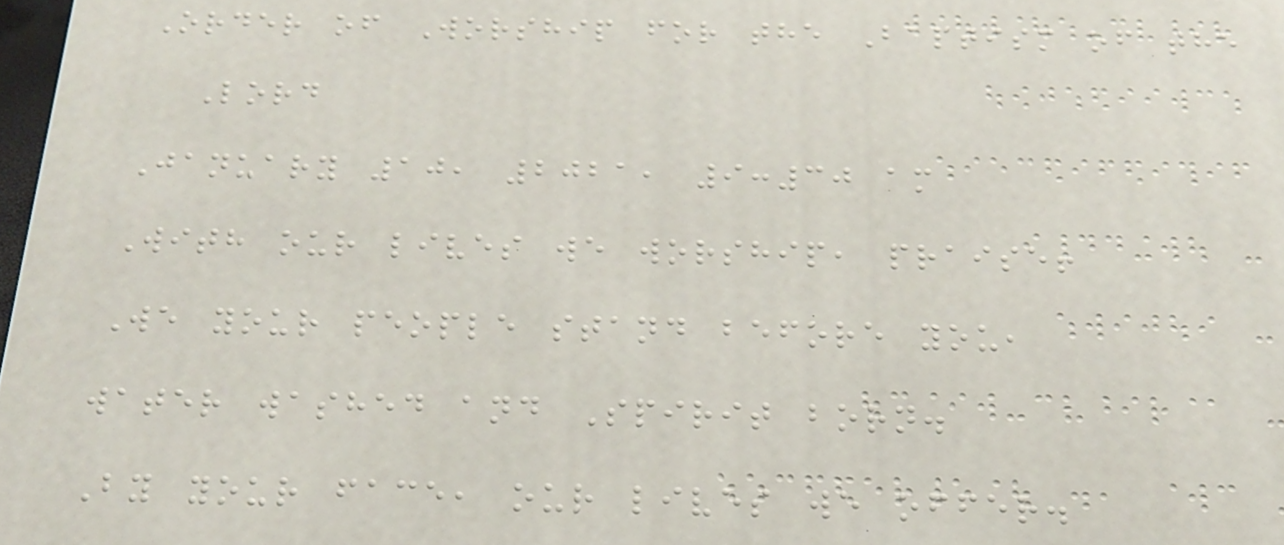Order of Worship for the Baptism of the
Lord
January 10, 2021, 9:30 am
With our lives we worship, praise!
We your people stand before you,
water washed and Spirit born.
By your face, our lives we offer.
